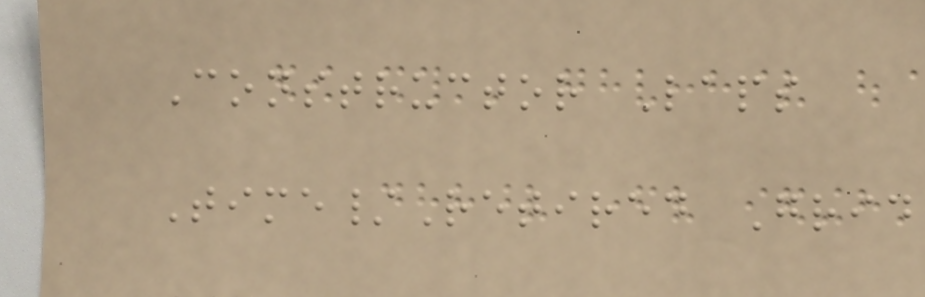Constructor Laps
Time/Retired Grid
